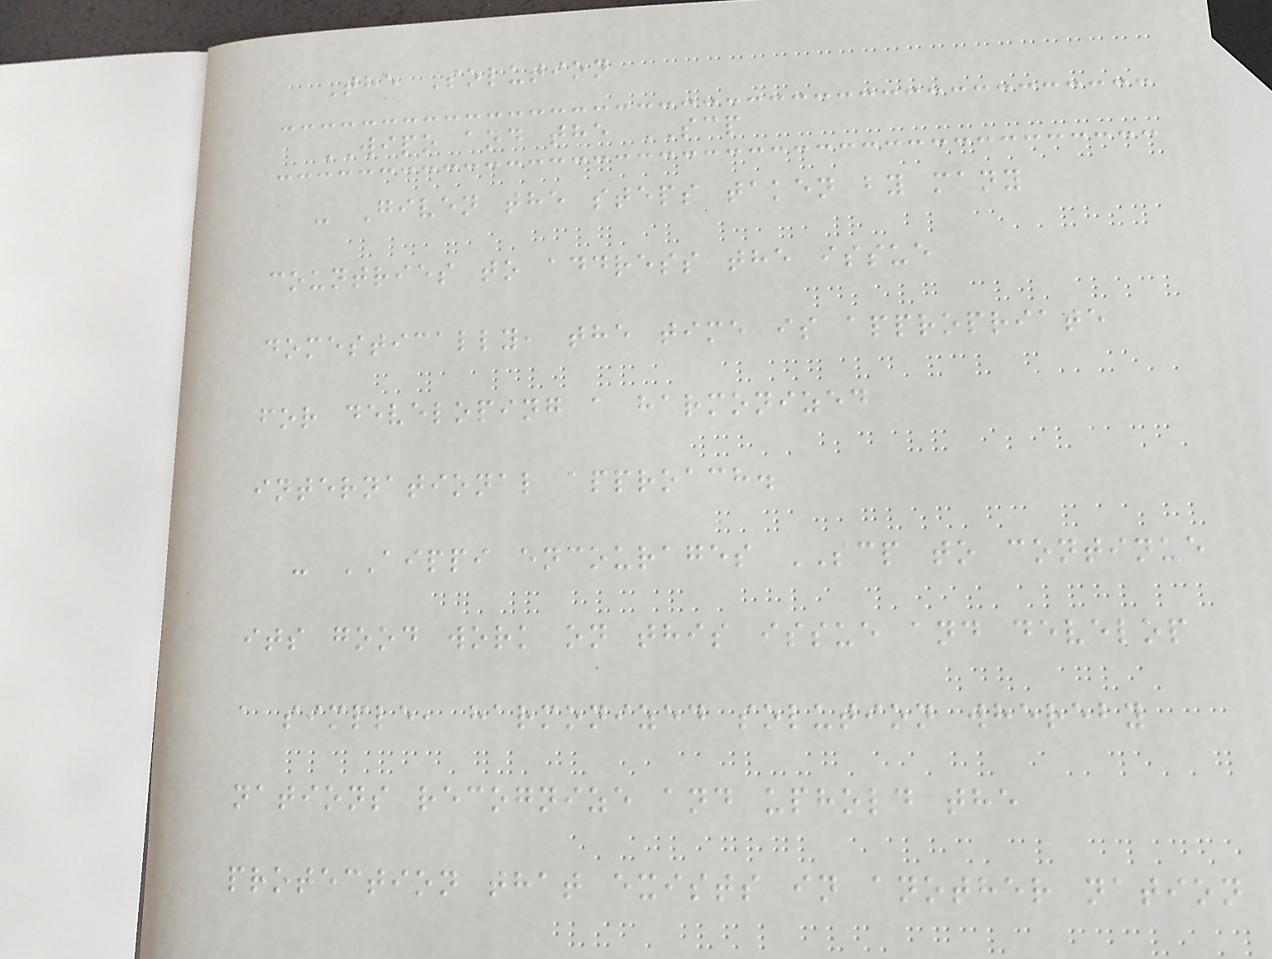The Solution
WIPO and the SCP
- Given the steps taken by many
countries to address the issue
domestically, the time is appropriate
for developing a harmonized
international approach.
- AIPPI encourages SCP to continue
its good work on this issue and develop
a simple, harmonized solution whereby
nations recognize and uphold the
protection that exists in another nation
